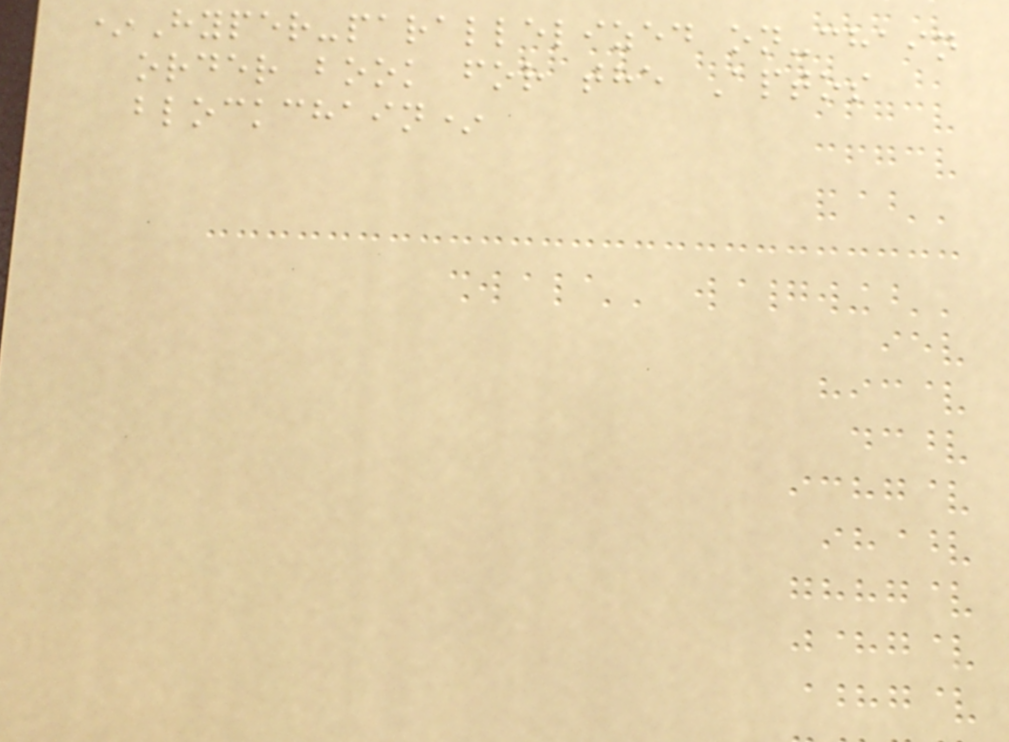*Hyper-parallelized on-chain
order book for the Aptos
blockchain*
